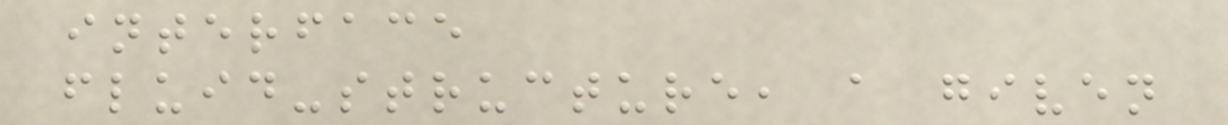interface
fluid-structure, a given
